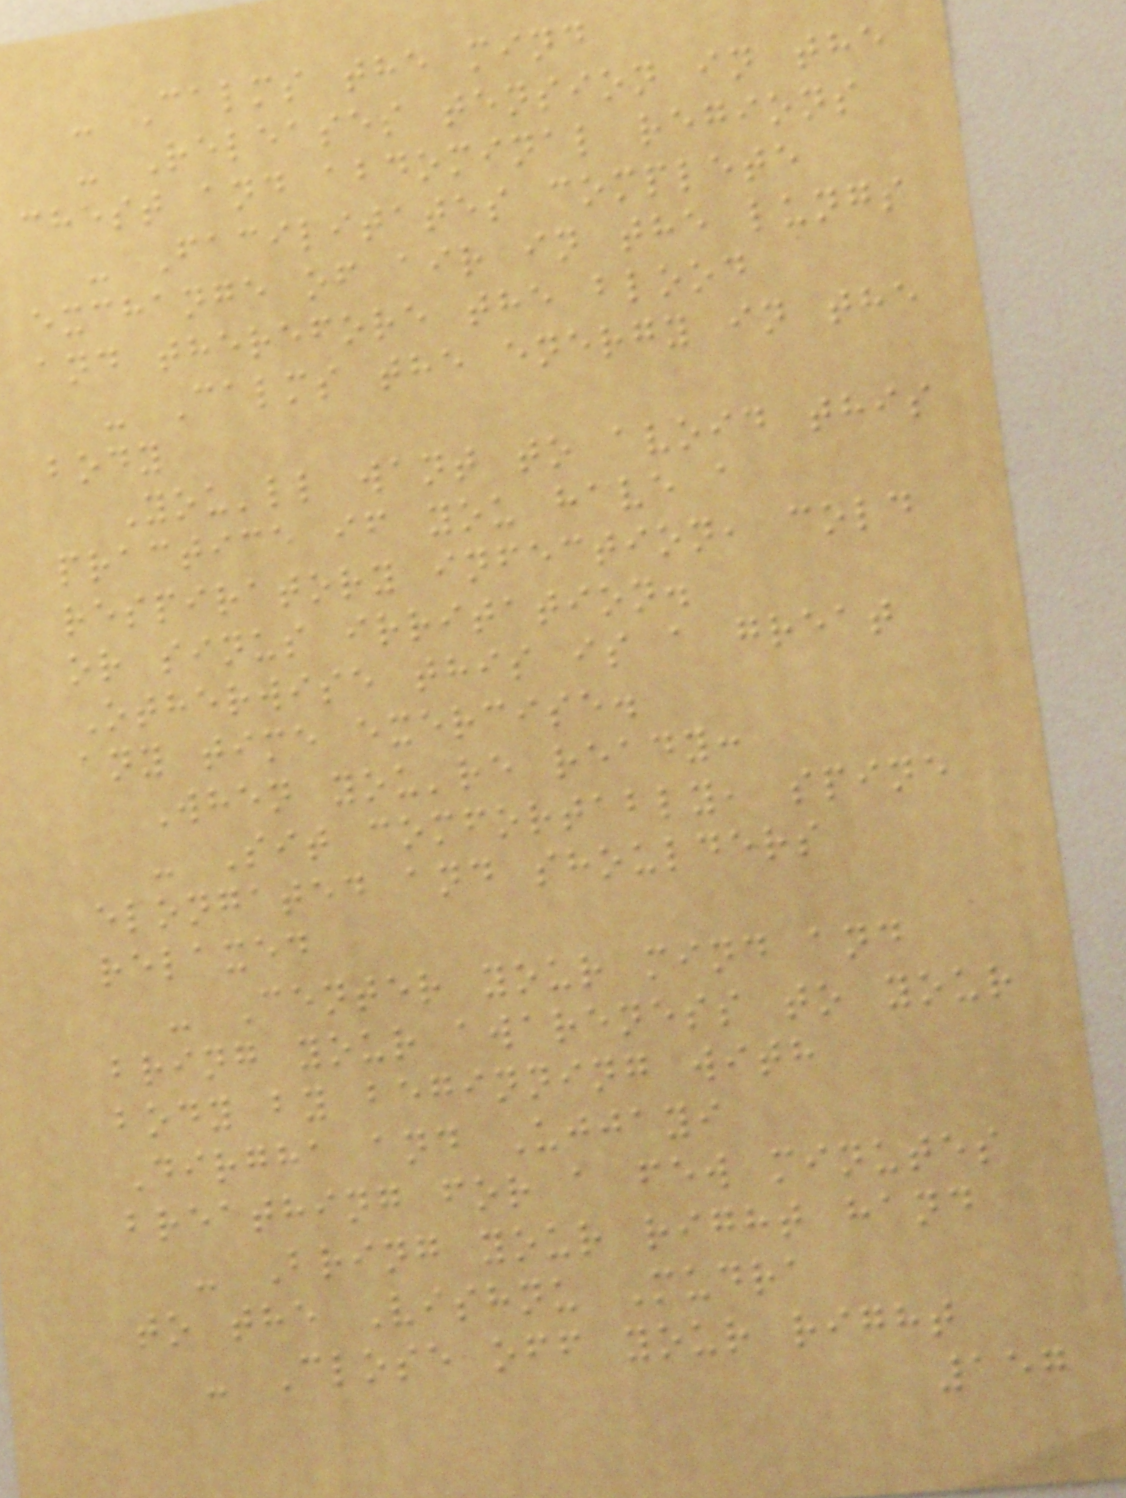- Calms the mind
- Releases tension in the
chest and abdominal regions
- Facilitates complete
exchange of air in the lungs
and therefore the blood
- Calms the energy in the
body
You'll want to avoid this
practice if you have a
respiratory infection, cold
or sinus irritation.
Otherwise this is a great
any time exercise.
When you're ready:
- Sit comfortably, spine
elongated and shoulders
relaxed
- Center your mind and
bring your awareness to your
body by beginning with
Dirgha and Ujjayi
breathing for a few minutes
- Bring your right hand
to the Vishnu Mudra
- Close off your right
157
